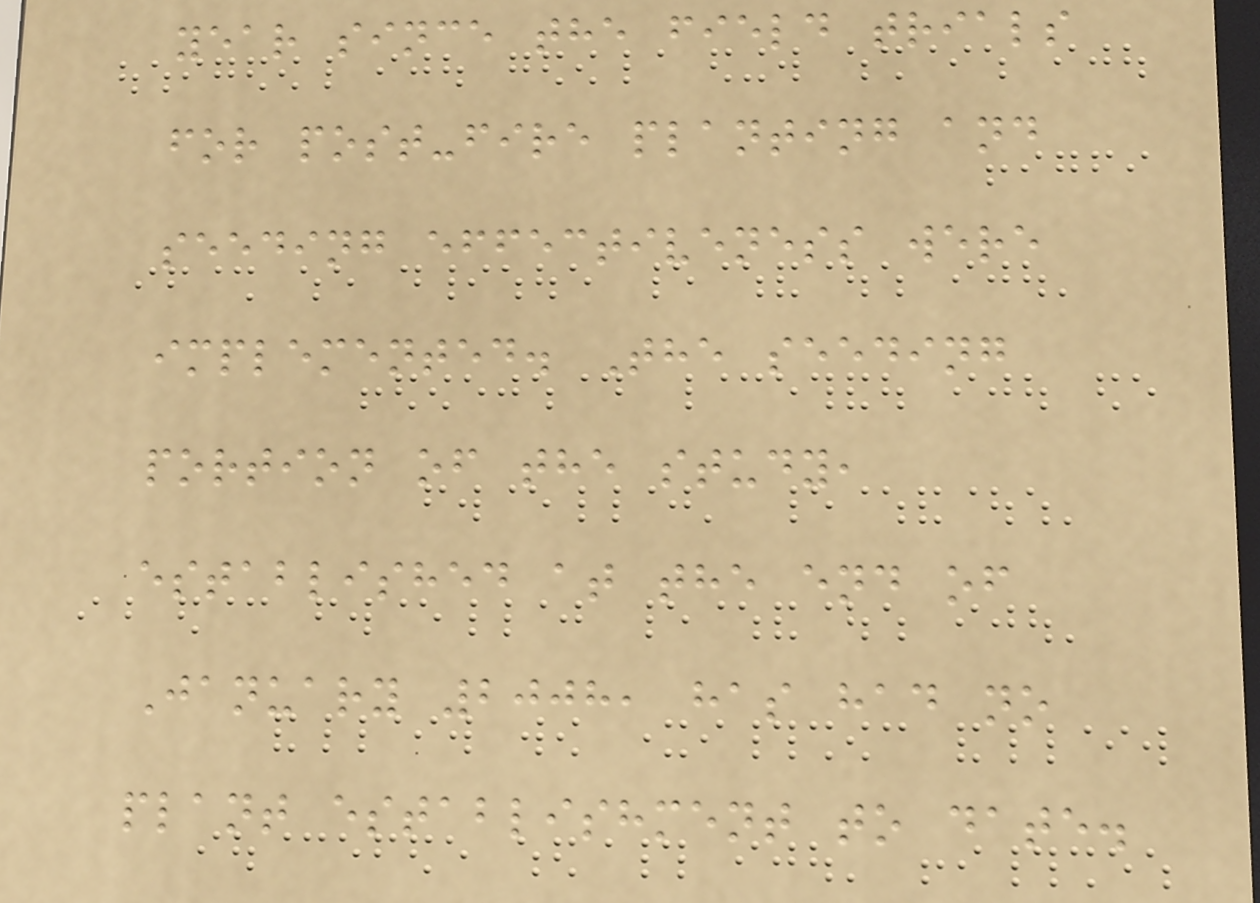year since the field trials
for post-fire planting and
seeding effectiveness were
implemented. The seeding
portion of the study,
established at the end of
January 2008, has had no
plant establishment to date.
